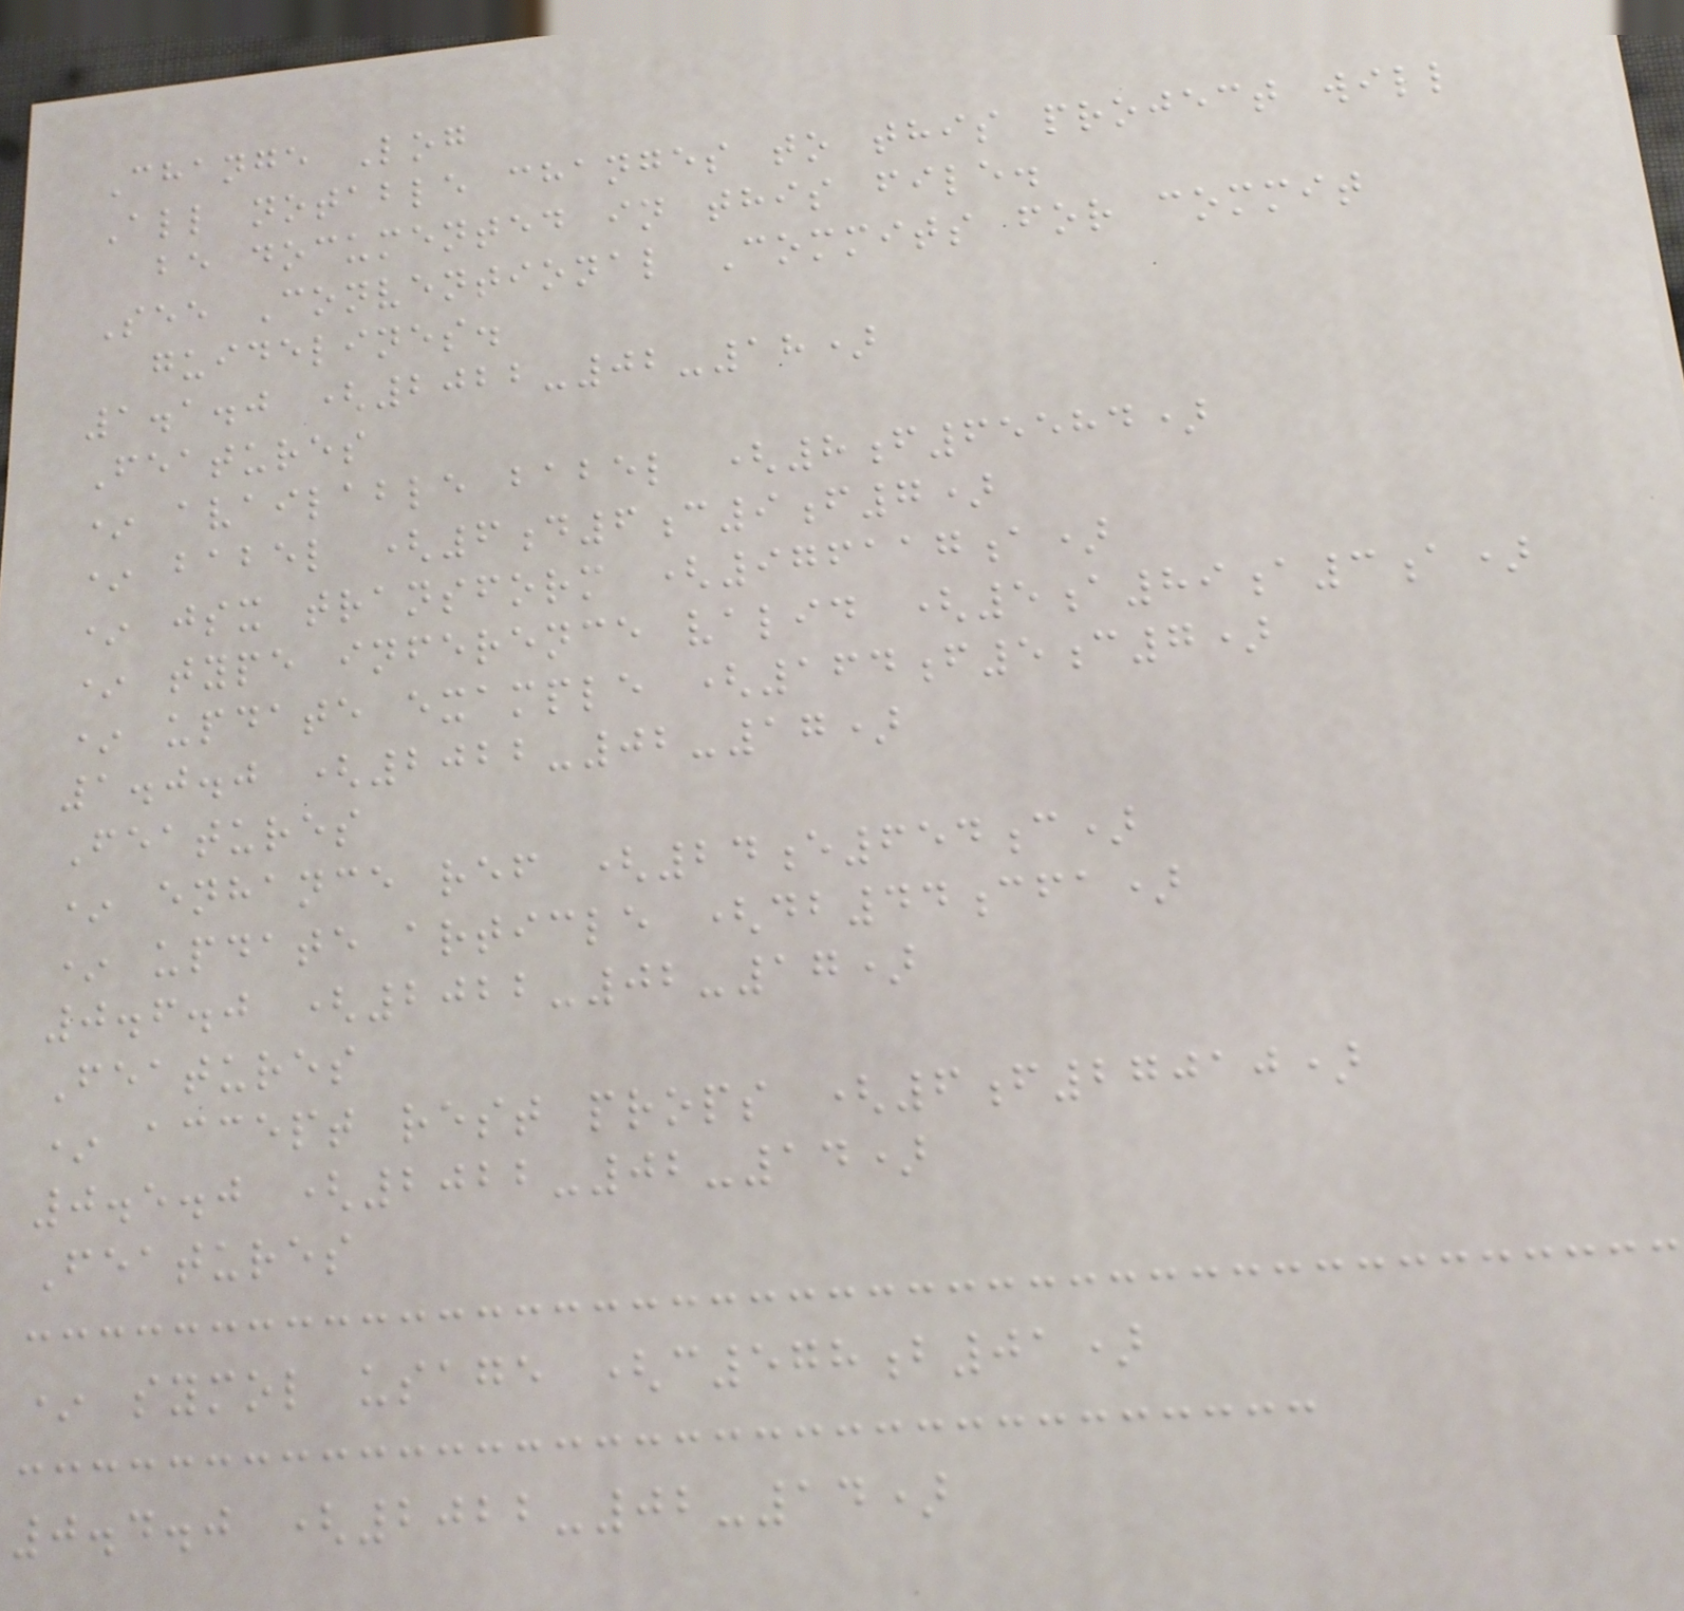Change Log
All notable changes to this project will
be documented in this file.
See Conventional Commits for commit
guidelines.
1.1.0 (2022-02-18)
Features
* available babel (8f65584)
* babel (6d6c9f7)
* jsx transform (976117a)
* type inference valid (5a89a3a)
* update example (164f5c7)
1.0.0 (2022-02-17)
Features
* enhance ref (24e654c)
* update article (db44cfa)
0.6.0 (2022-02-17)
Features
* accept rest props (6f27010)
0.5.0 (2022-02-14)
Features
* symol usage (c578b01)
0.4.0 (2022-02-14)
